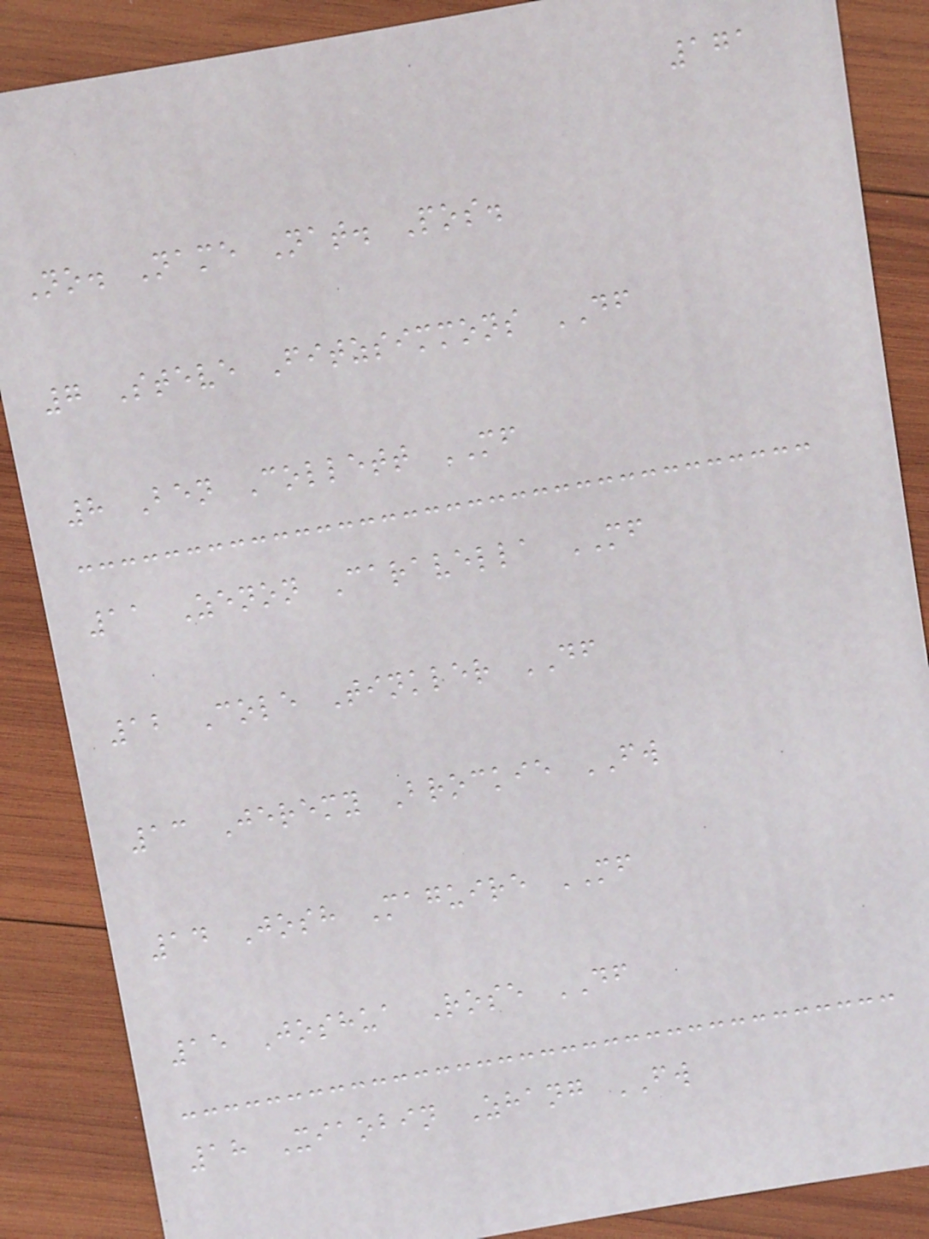171
No. Name Nat. Pos.
7 Steve Fitzsimmons DF
8 Ben Collett MF
11 Zenon Caravella MF
12 Cole Tinkler DF
13 Jeremy Brockie FW
14 Josh Maguire MF
15 Joshua Rose DF
18 Xiaobin Zhang FW
